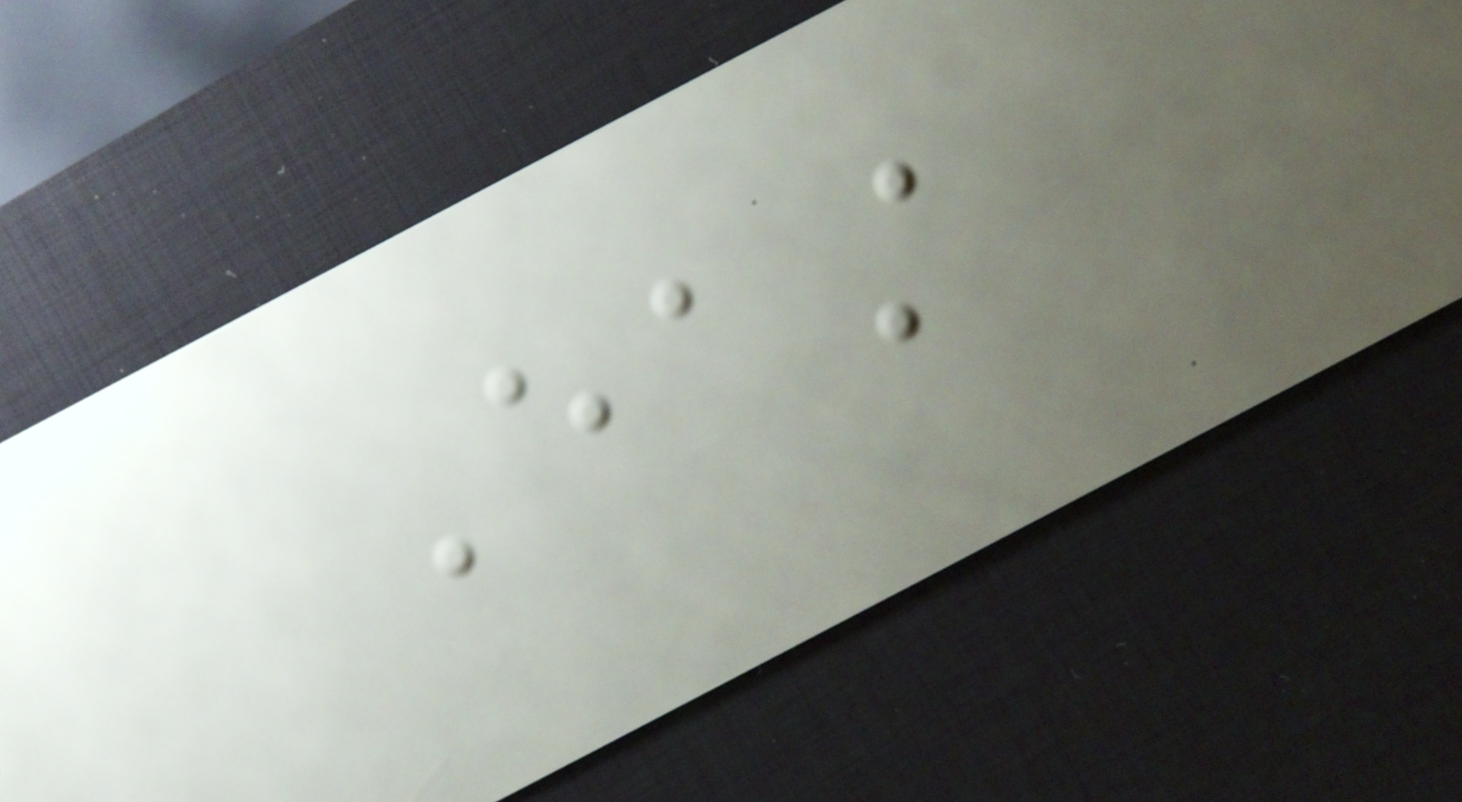East
